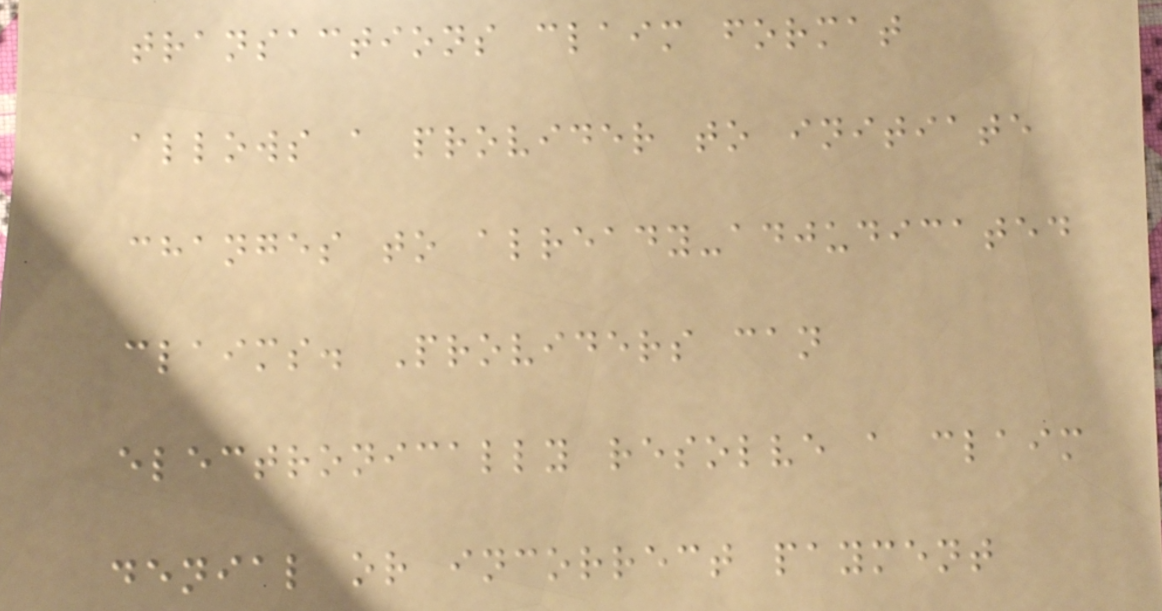transactions claim format
allows a provider to initiate
changes to already-adjudicated
claims. Providers can
electronically resolve a claim
denial or incorrect payment
